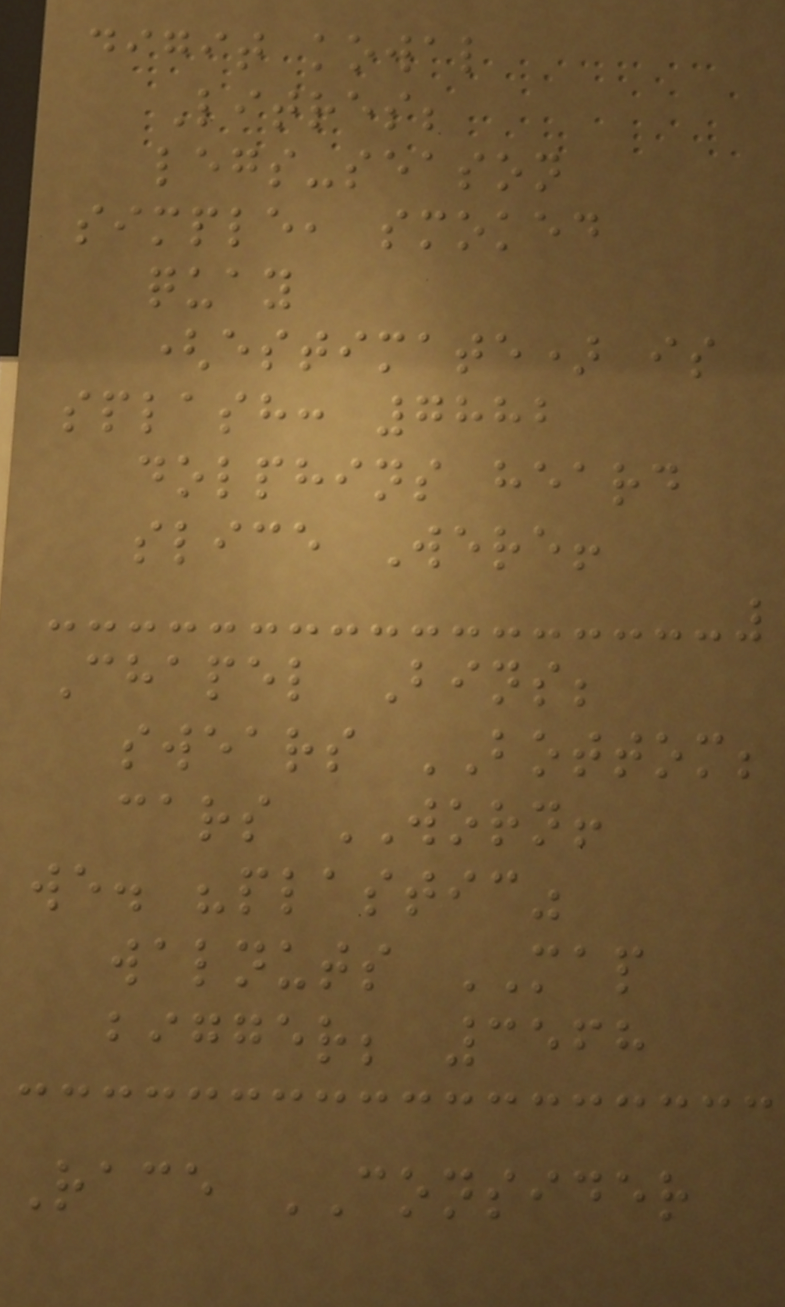digit kowal
Litres;
legs-season
simple, smoked
quay
(estimate) is
splash: 7882
dolphins heard
slice Were!
Chapel Bins;
swears BOTTOM;
cars WORN!
we. "plastic"
walnuts MAP
bigger; 3568
Race CONSIDER
